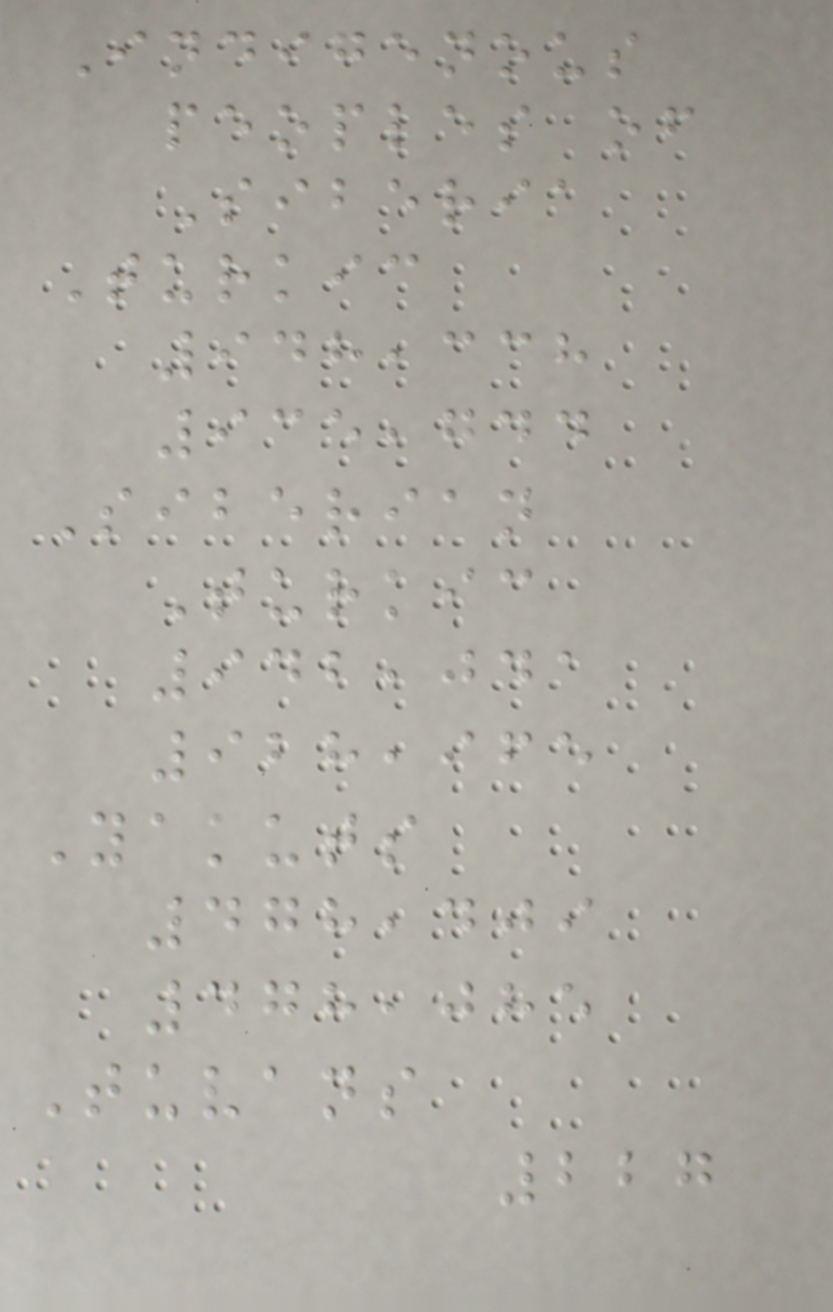Indigenous
peoples of
Siberia
Turkic
948,338
935,744
Siberian
Turkic
942,041
928,965
Yakuts
478,409
478,085
Tuvans
227
